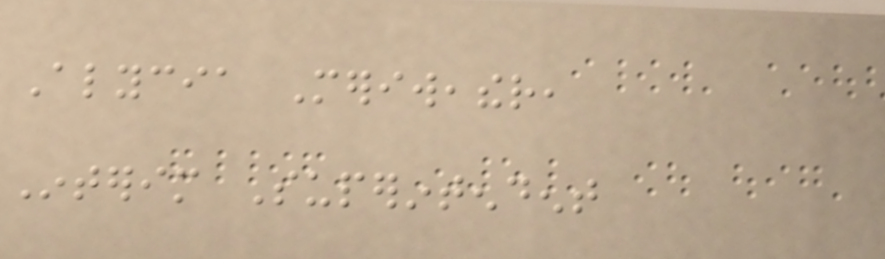Alycia Meriweather,
Interim Superintendent
